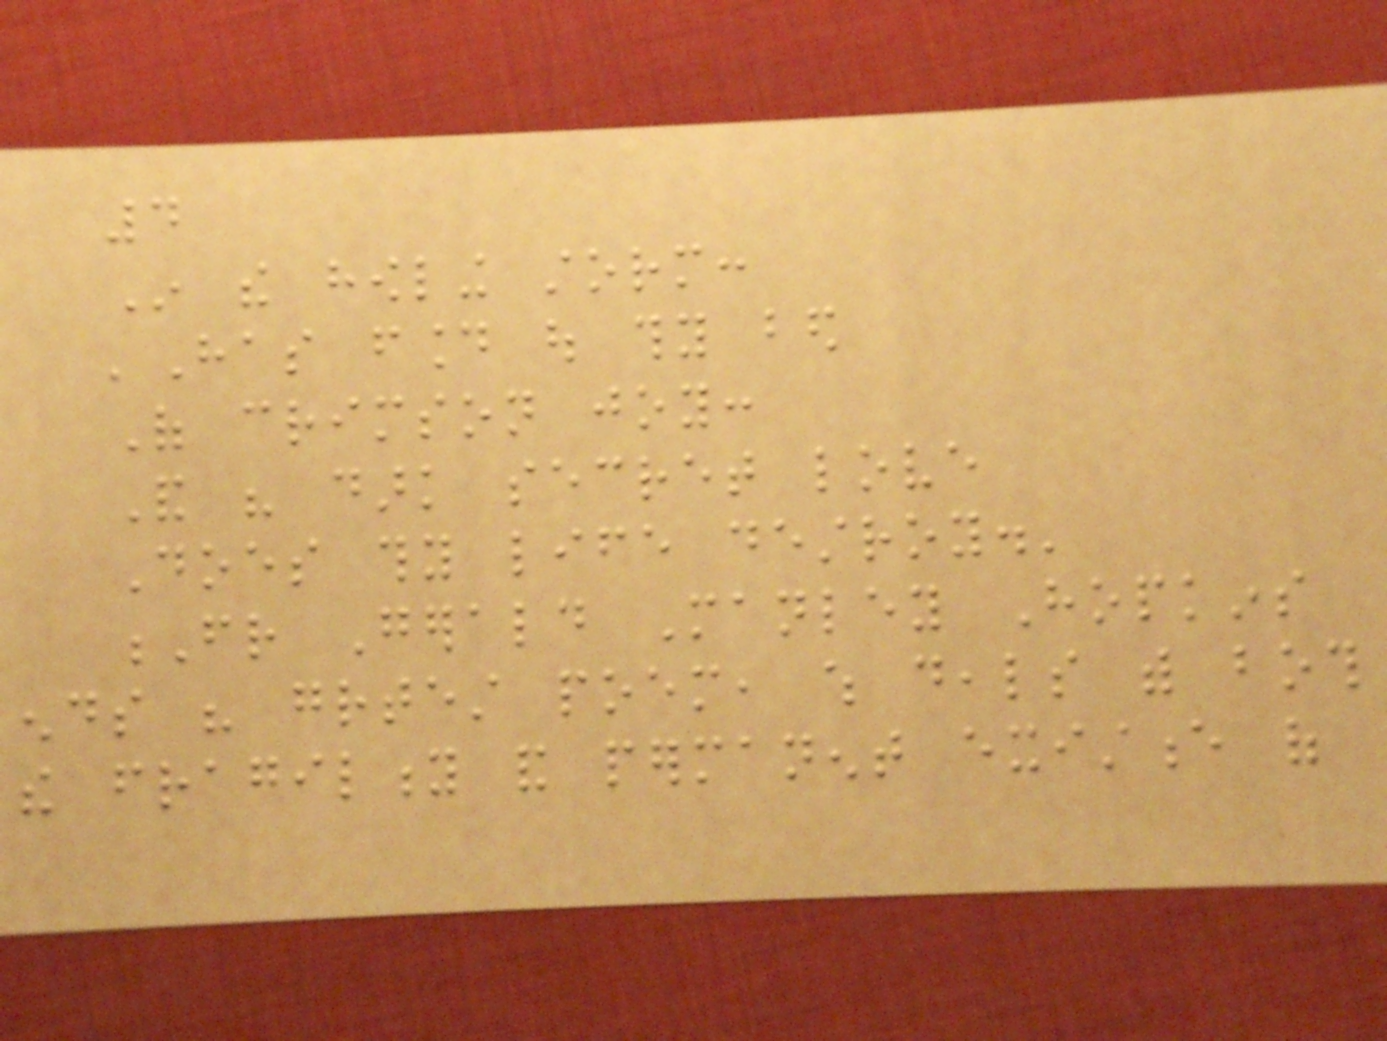4
In the howling storm:
'Has found out thy bed
Of crimson joy:
And his dark secret love
Does thy life destroy.'
Fr Gerald Manley Hopkins
ends his greatest poem, which deals with both
the fragility and permanent existence of
